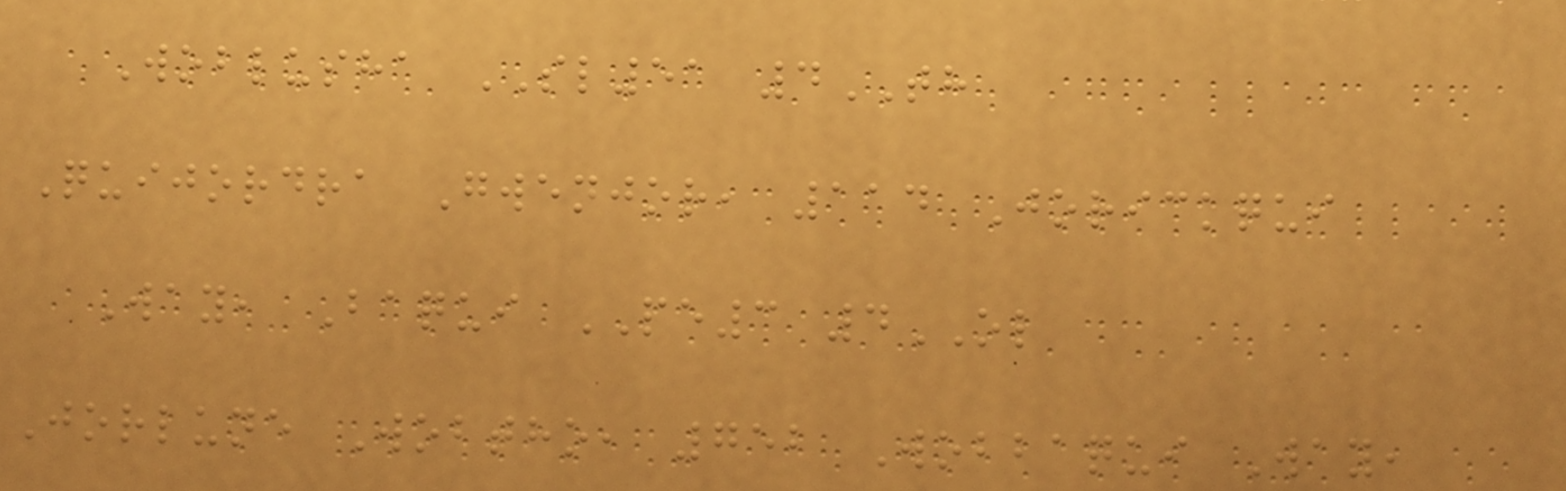Woblusha SL51 4TH
Quijordra Gwenjor, 114 Jorickqui
Way, Baqui PE3 4OL
Jorlune Wobtho, 752 Wobbaqui Way,
